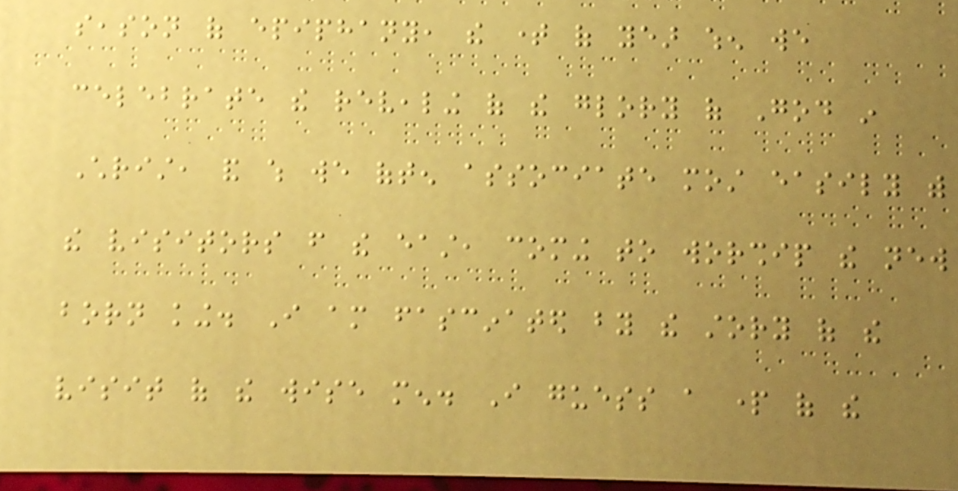season of epiphany, the time of year when we
celebrate the revealing of the glory of God in
Christ, and which we often associate most easily with
the visitors from the east, coming to worship the new
born king. I am fascinated by the story of the
visit of the wise men. I guess a part of the
